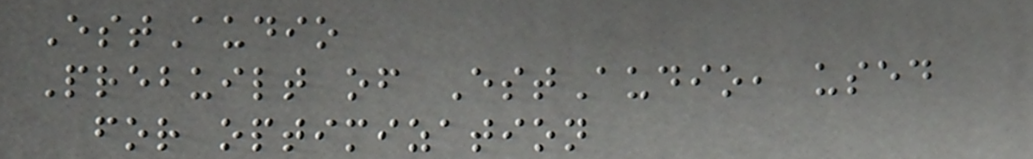EstAudio
Prebuilt of EstAudio, used
for optimization
